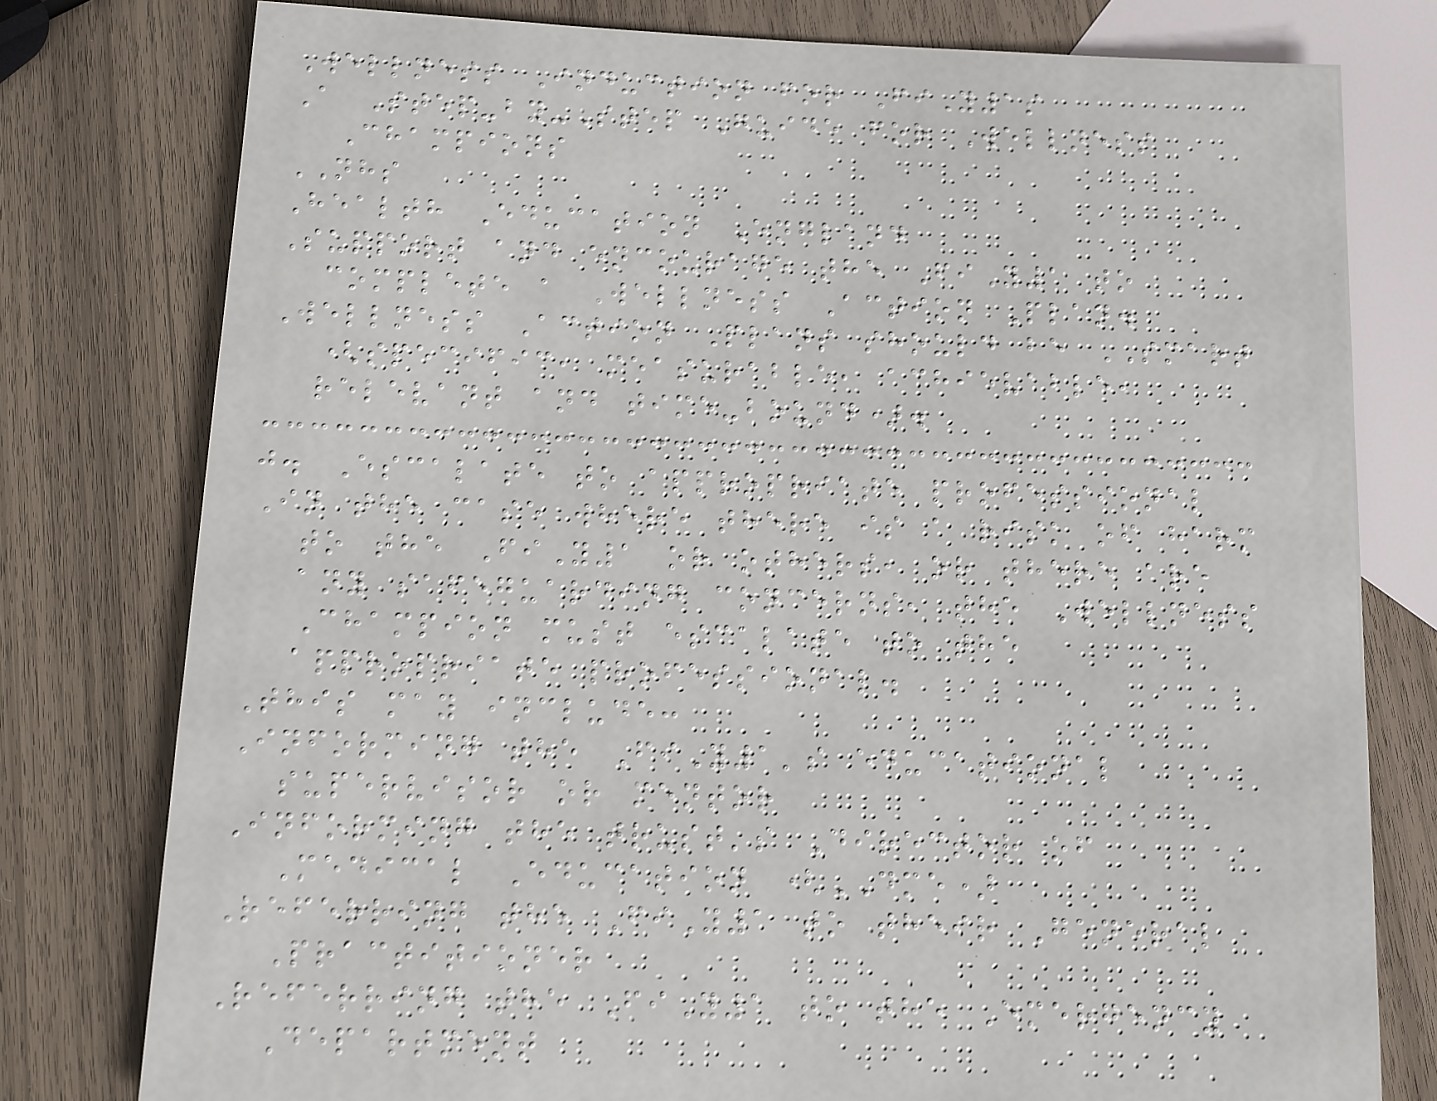Wellness Induction for FiY1s
A Step-by-Step Guide for Wellness
Champions
NHS
Health Education England
Support and encourage the FiY1 to
complete a Wellness Action Plan.
Wellness Action Plans should be SMART
(specific, measurable, achievable,
relevant and time-bound).
j. Escalate to appropriate professional
In the case where there is a risk of harm
to the FiY1 or others, or there are
any safeguarding concerns, the Wellness
Champion must escalate to the
appropriate professional.
This may include:
Informing the FiY1's educational
supervisor or mentor
Informing the trust's Director of
Medical Education (DME)
Referring the FiY1 to their General
Practitioner
Referring the FiY1 to the Emergency
Department
